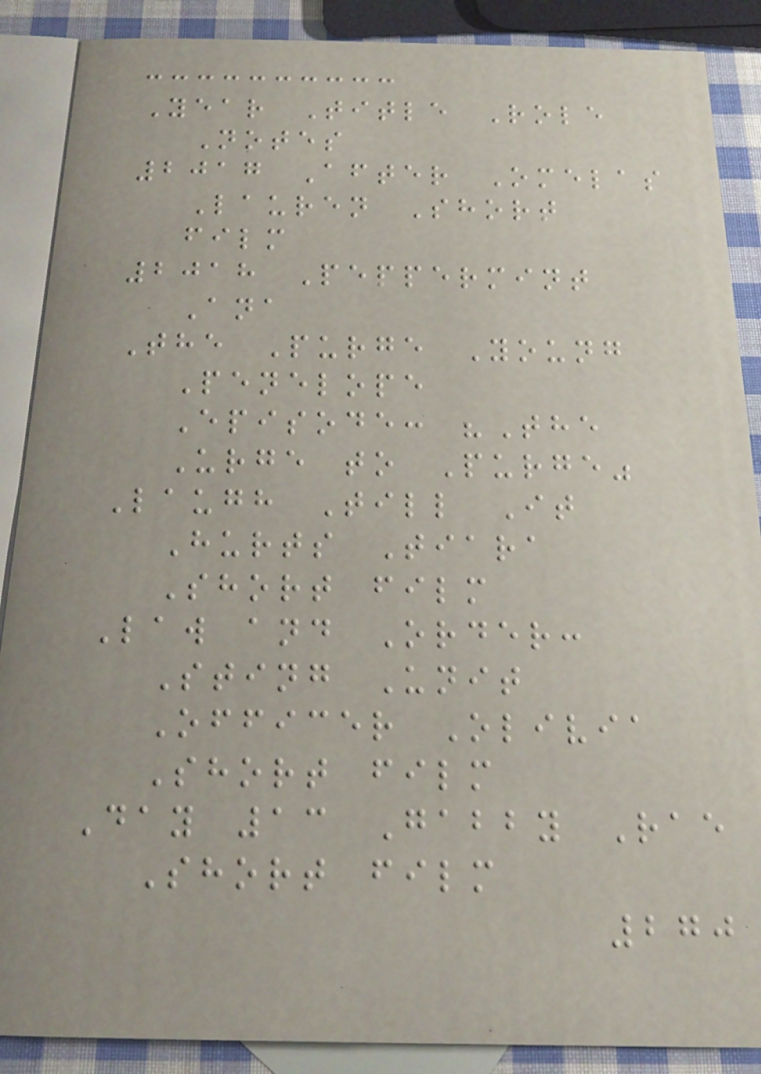Year Title Role
Notes
2017 After Omelas
Lauren Short
film
2018 Peppermint
Ana
The Purge Young
Penelope
Episode: "The
Urge to Purge"
Laugh Till It
Hurts Tiara
Short film
Law and Order:
Sting Unit
Officer Olivia
Short film
Day 13 Gabby Rae
Short film
270
